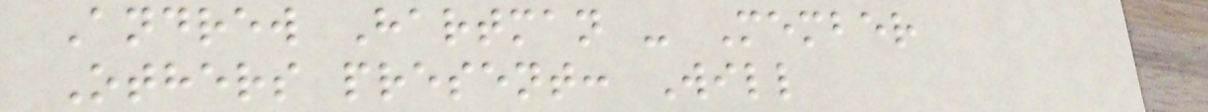Andrew Hartman - Member
Others present: Will
